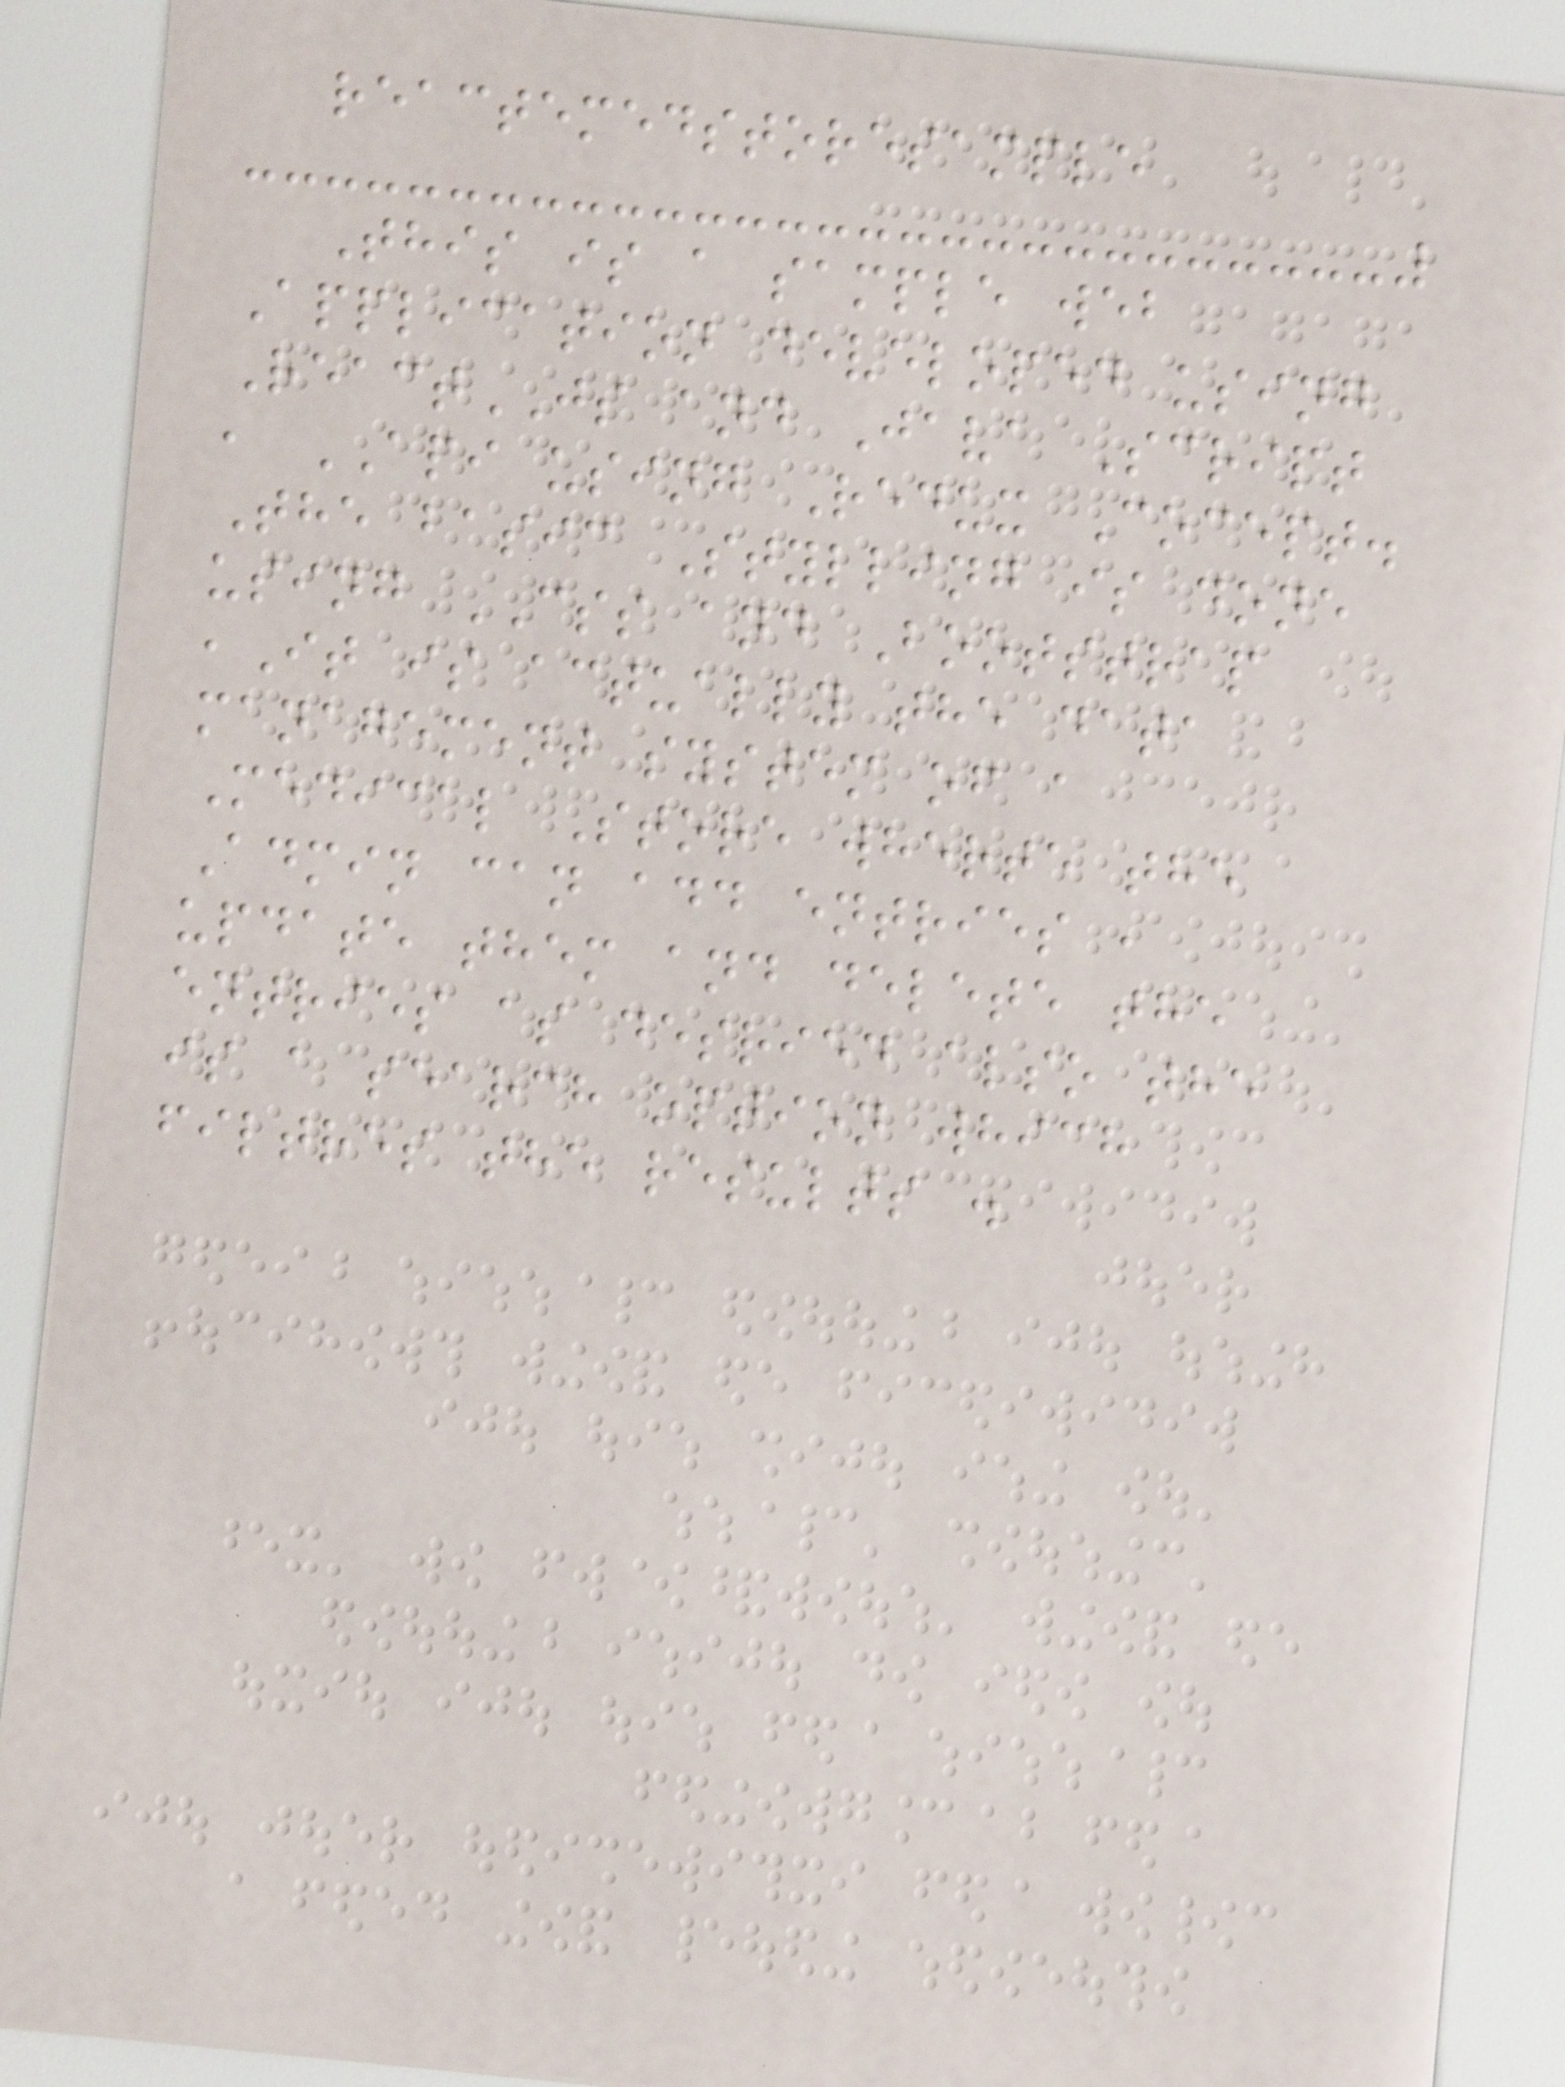reactemedstoresample
This is a sample web
Application developed using
ReactJS and Java Script
, API using Redux Cocept.
The basic Stylling is done
using CSS and Bootstrap
,It is actually the data
management system of a
Medical Store wherte the
Admin can add entries ,
update them and delete the
entries as desried also the
is a search option which
filtres the results .
